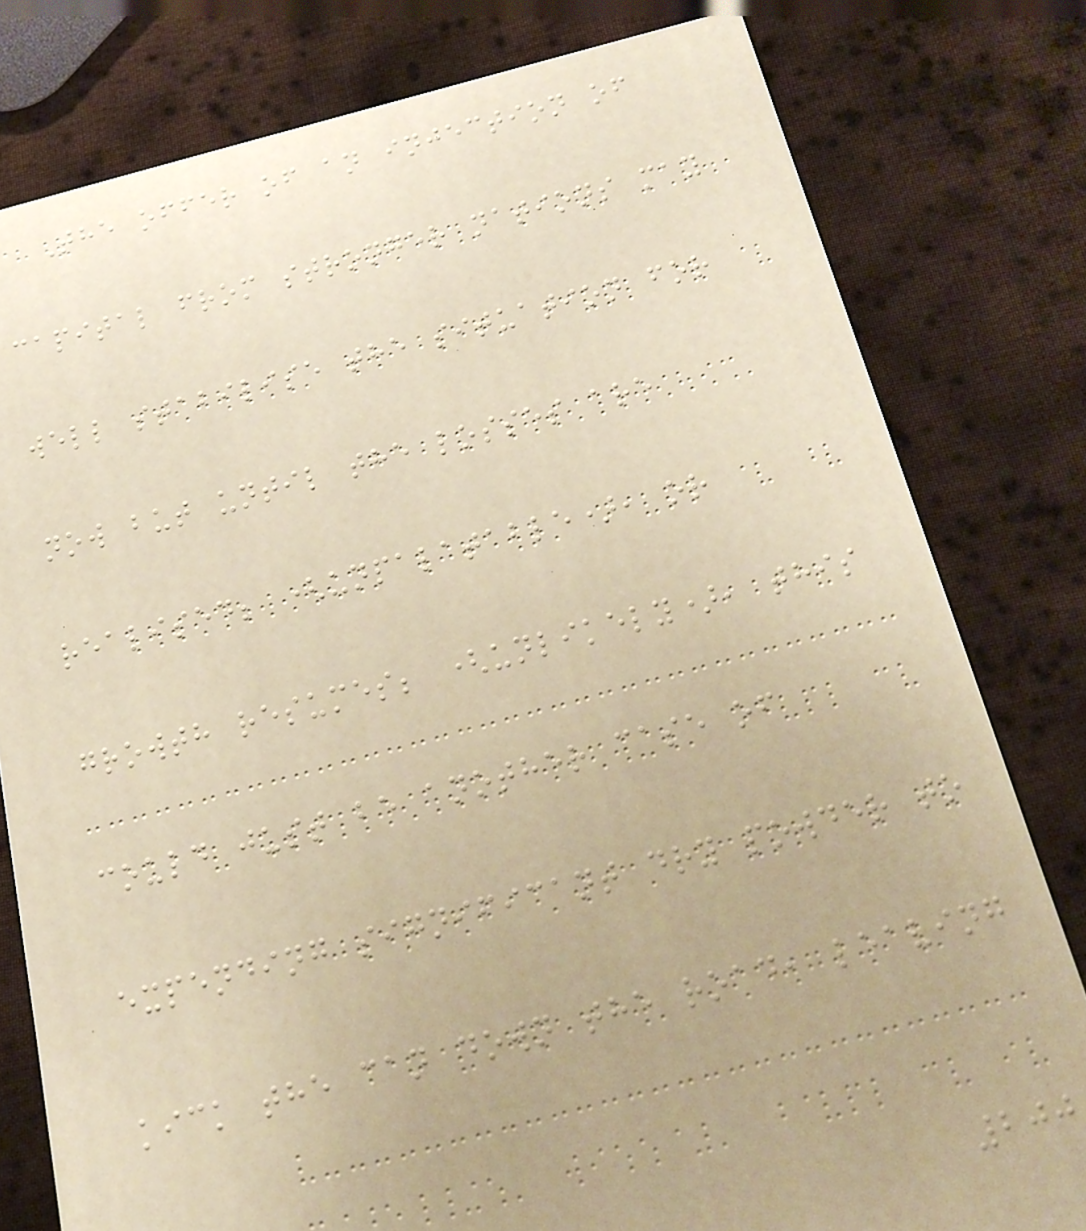The offer of an injection of
capital from stronger nations may
well stabilise the situation for
now but until the losses are
realised; (unpalatable), or
growth resumes; (unlikely), this
could just be another case of
expending significant dry powder to
kick the can down the road, leaving
200
